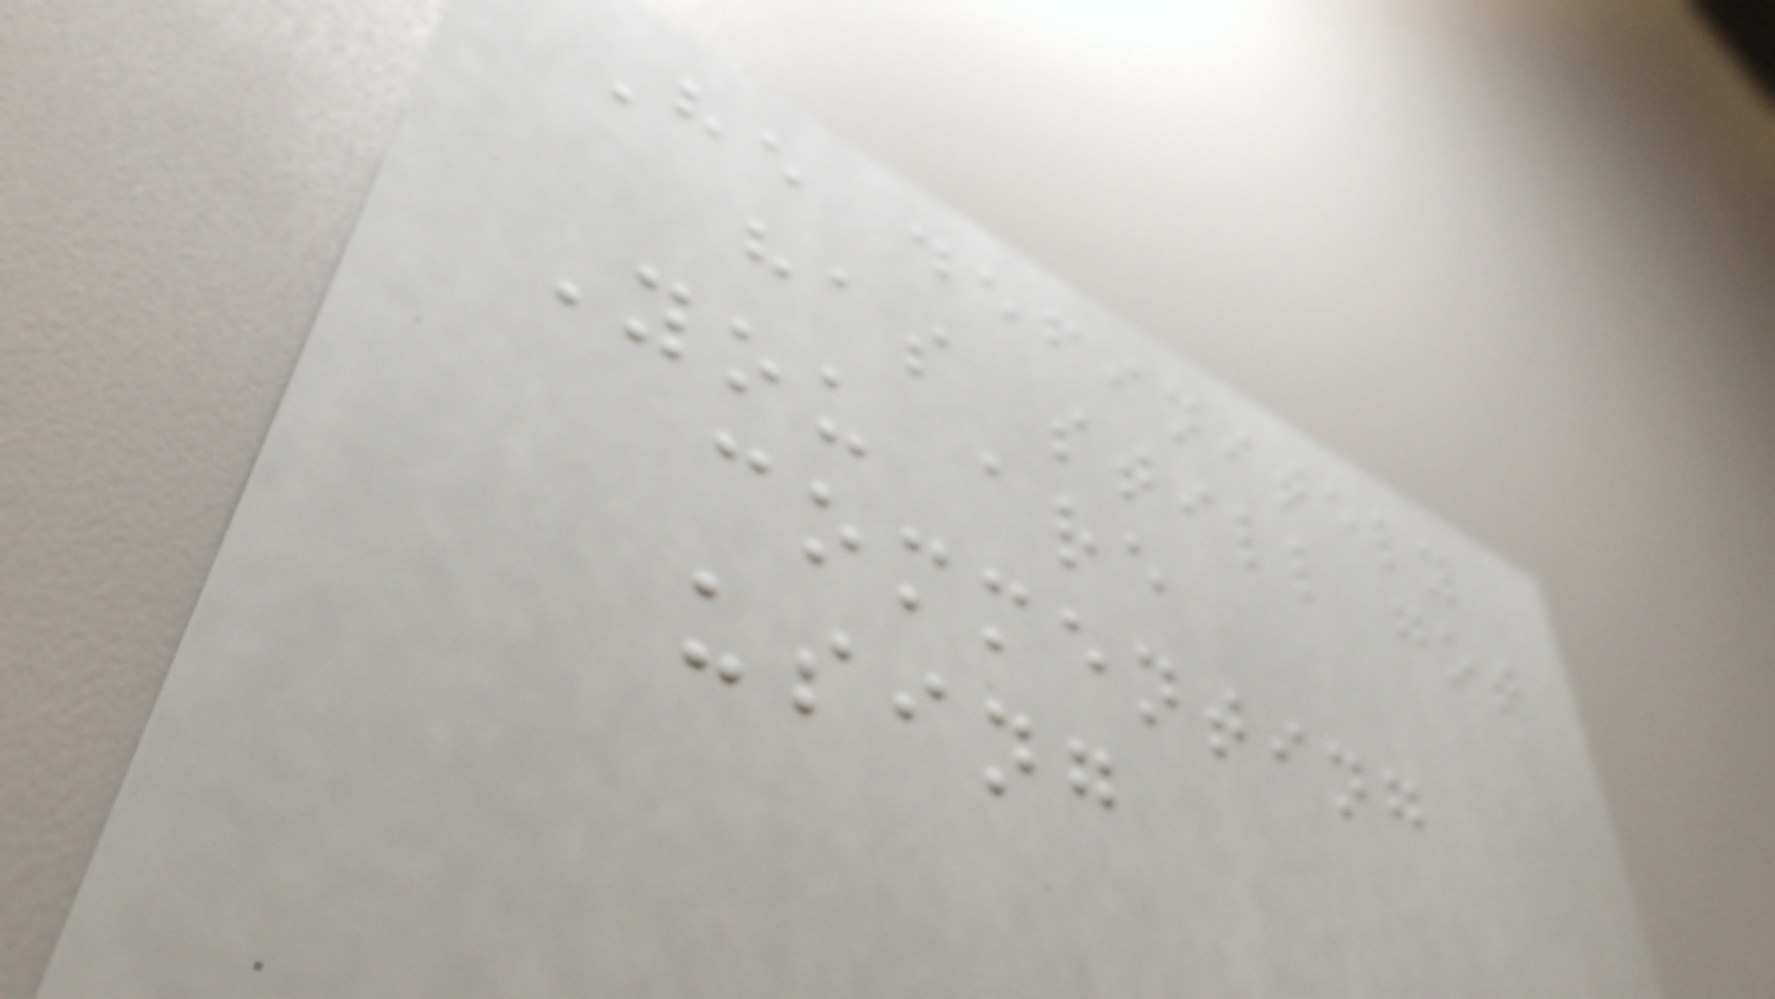He definitely
has still got
You are
commenting
using
